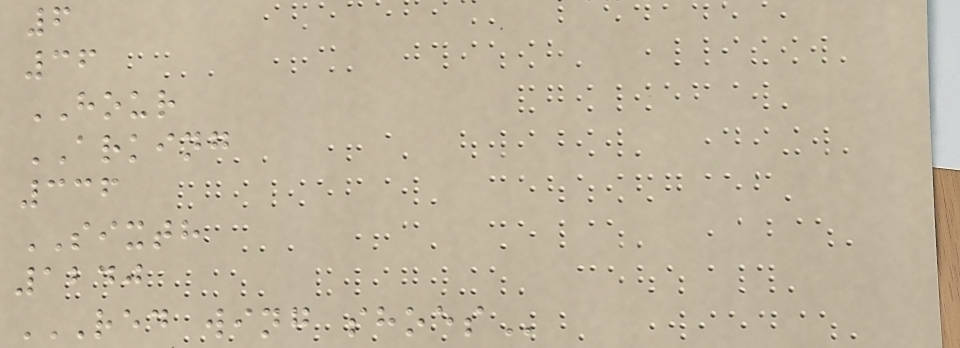6
36
HOUR
ARKING
336
SIXTH
1240
RED WING SHOES
